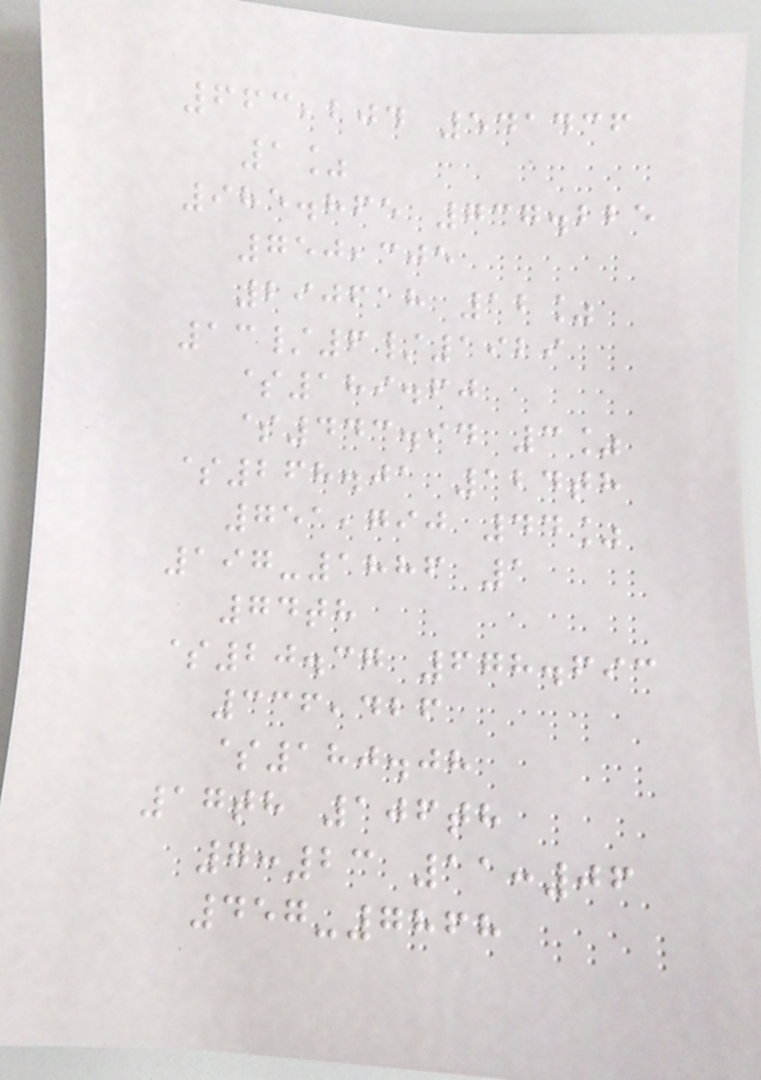663,204 541436
1%
985.865 737.225
750,305
290618 12%
13/6/1929
$189.60
$443.94 3%
$268.01 124th
751,790 44%
197-1886 1
74th
$20.37 678.693
336,426
$180.08
17th 106th
7:23 11:06
457-7868
